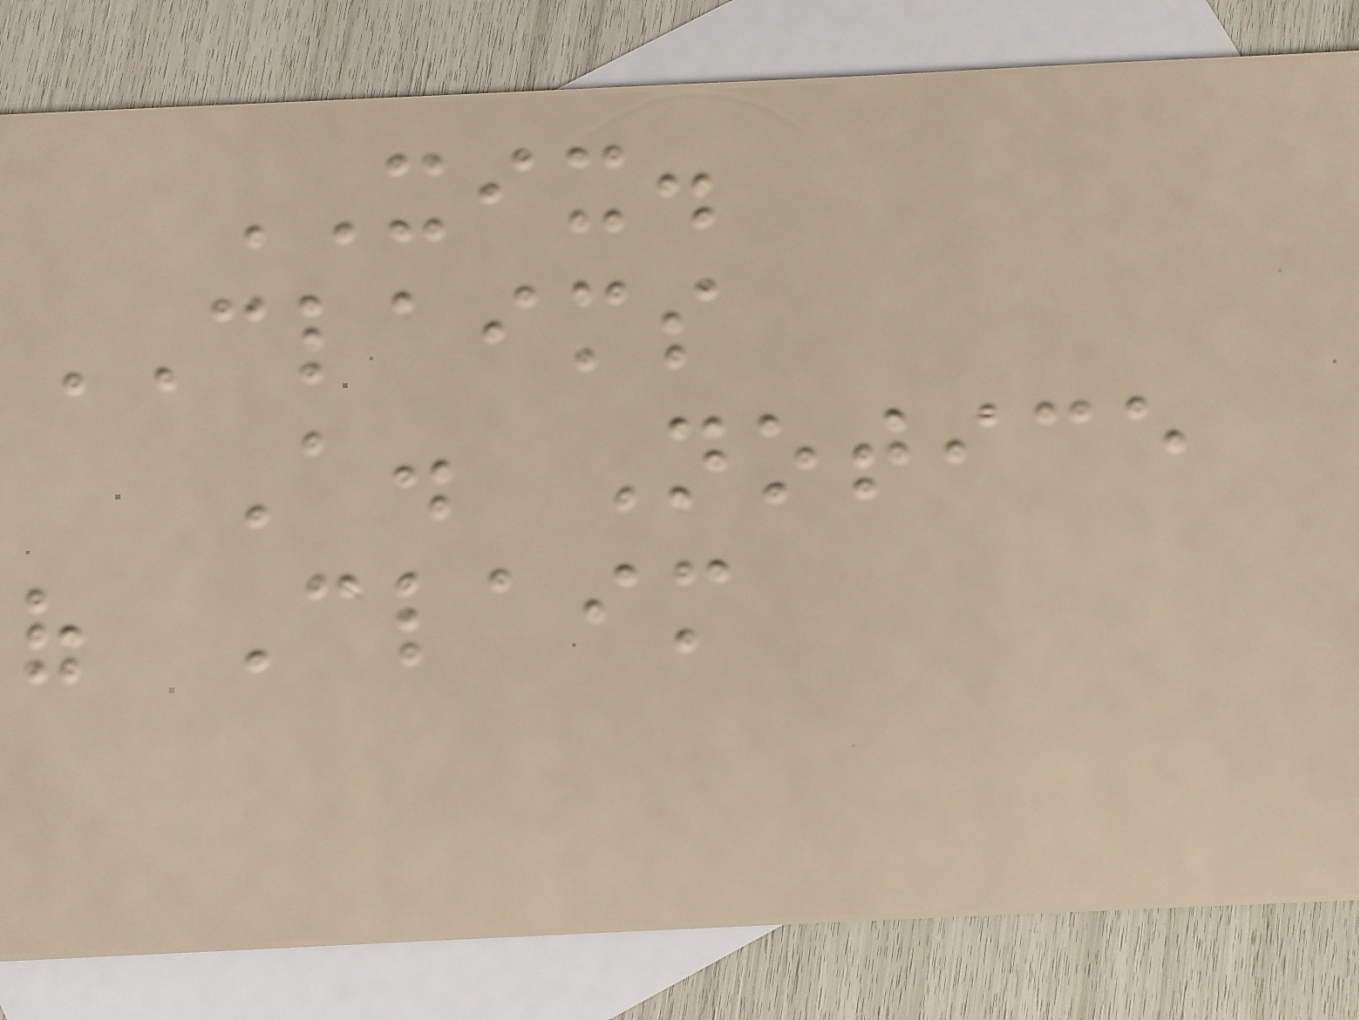XIX.
CLAIMS
A. Notice
of Claim
